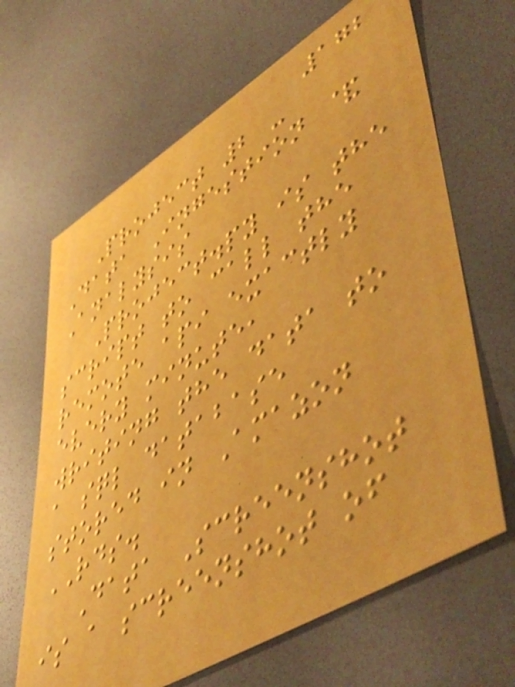172
Project 2 -
Data Ingestion &
Analysis
Project.py is the
script to call the
remote api exactly
every minute,
writing the data to
a sql database
stored in Amazon
RDS.
Data Screenshot
is a screenshot of
